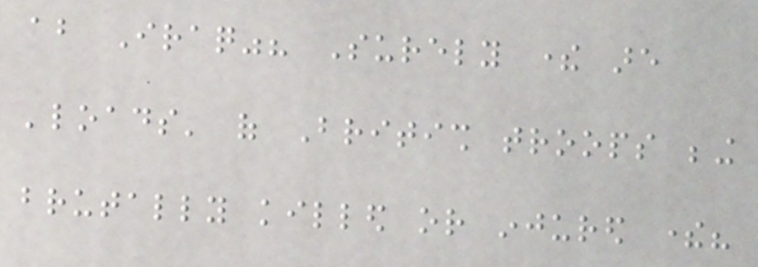about Iraq"? Surely there are
'loads' of British troops being
brutally killed or injured there?
